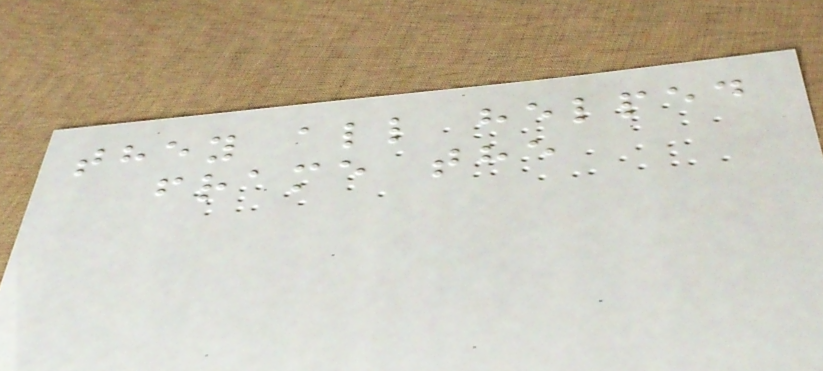they all helped
frame the
